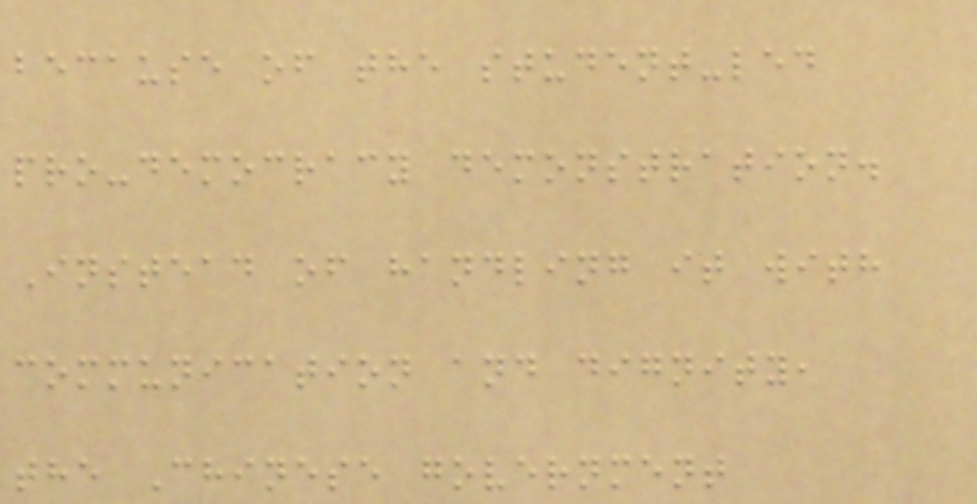because of the student-led
pro-democracy demonstration.
Instead of handling it with
communication and dignity,
the Chinese government
